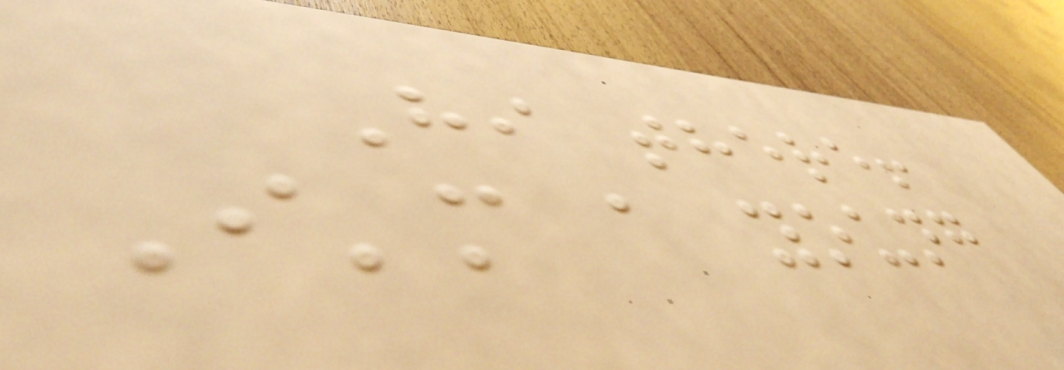Hi there!
I'm a young
